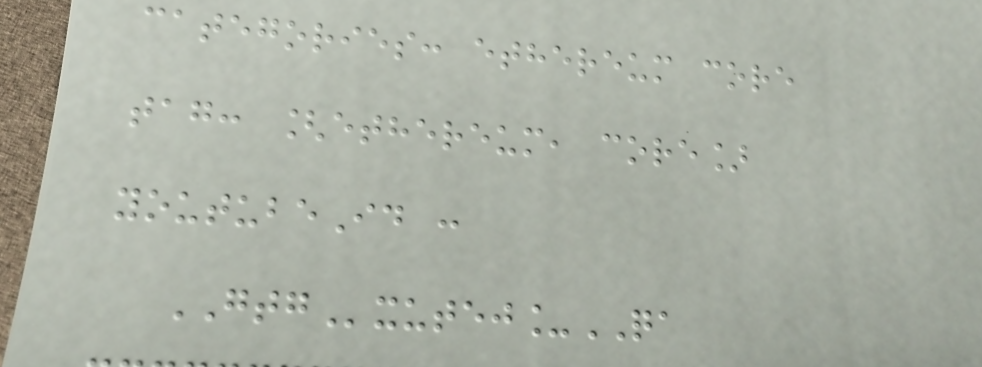categories: ethereum core
tag: [ethereum, core]
youtubeId :
GTGxutej_QA
